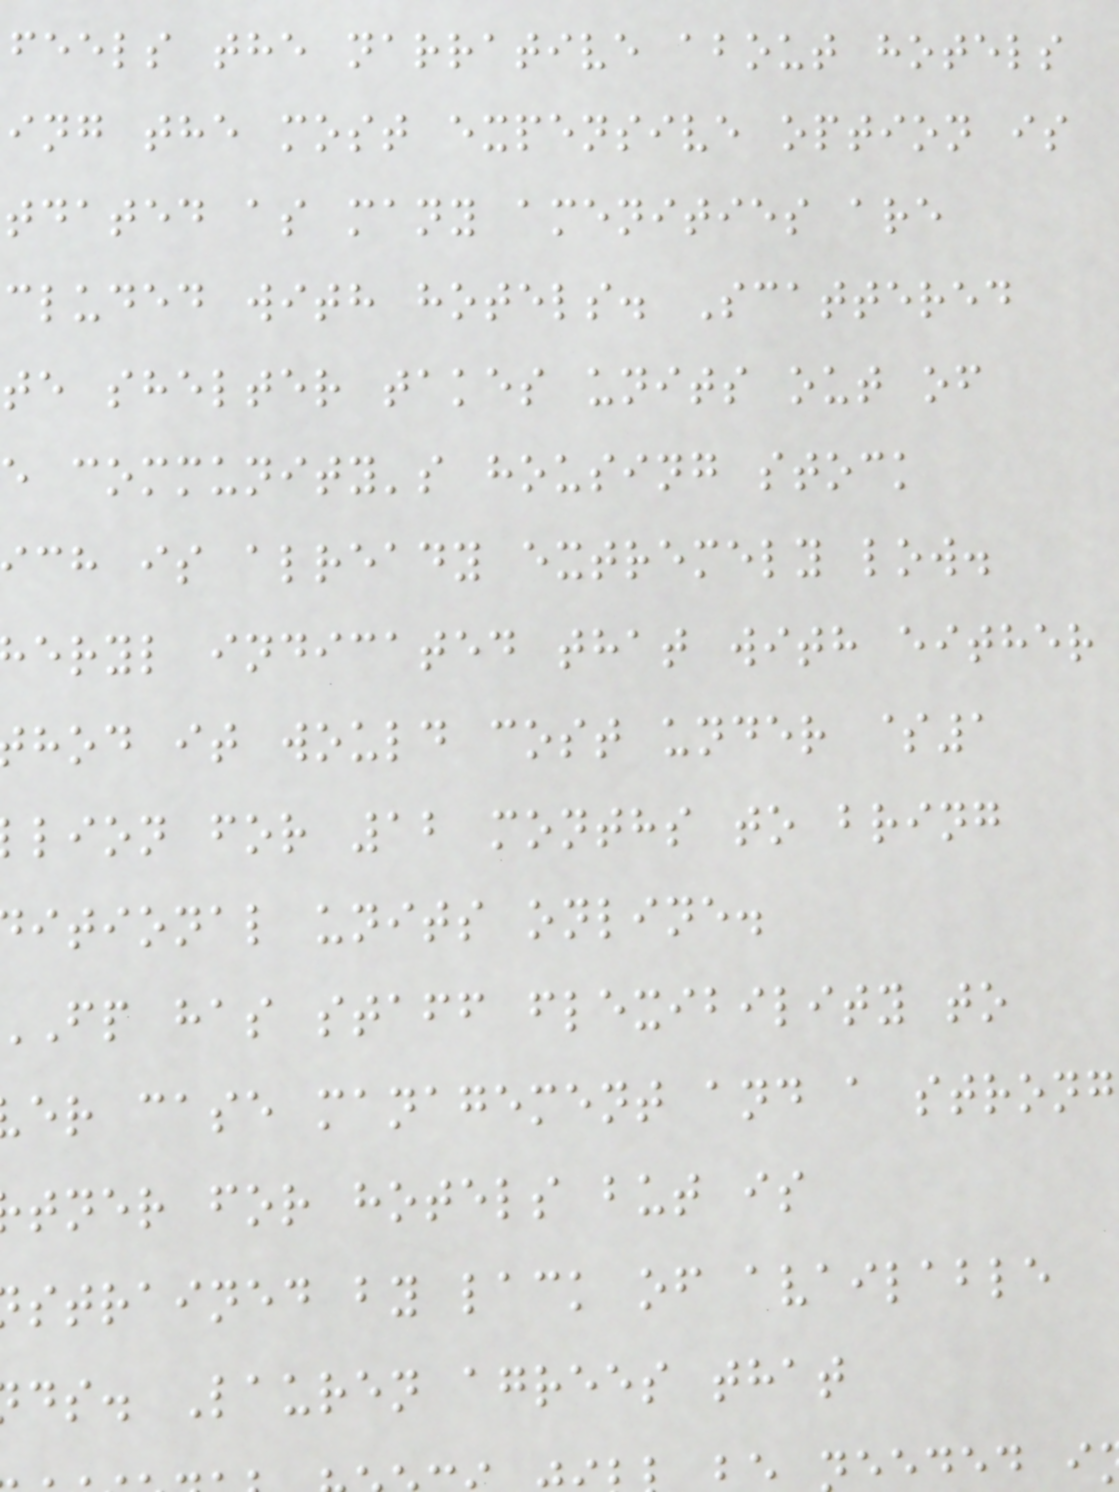feels the narrative about hotels
ing the most expensive option is
tdated as many amenities are
cluded with hotels. Scattered
te shelter takes units out of
e community's housing stock
ich is already extremely low.
eryl indicated that with either
hod it would cost under $1
lion for 12 months to bring
itional units online.
fp has staff flexibility to
er case management and a strong
tner for hotels but is
strained by lack of available
ds. Lauren agrees that
